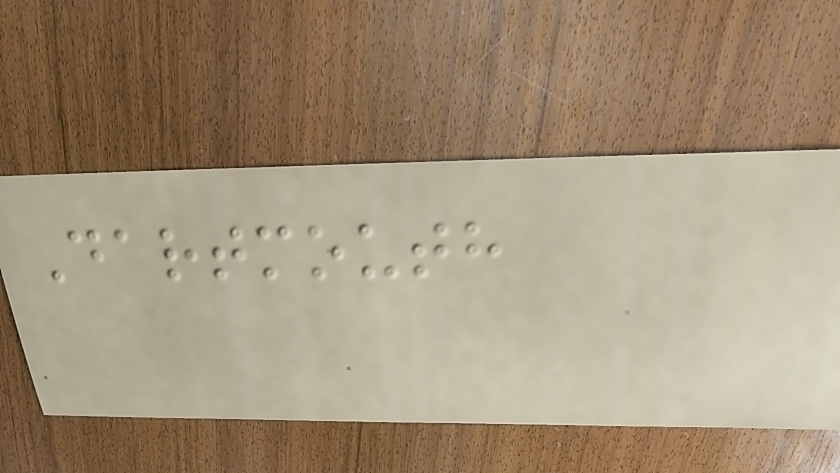Dartmouth
